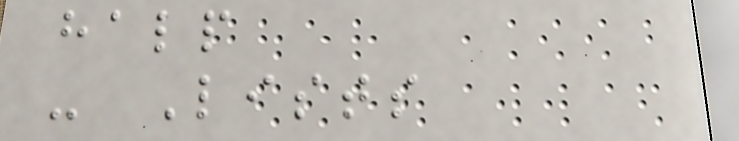halp
- Lists
